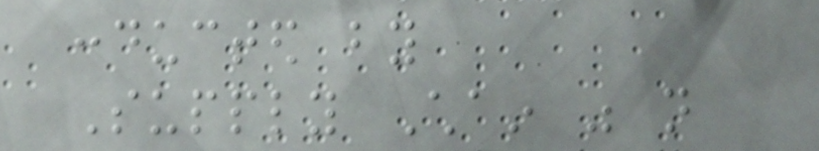conducted by
Supply Chain was not
